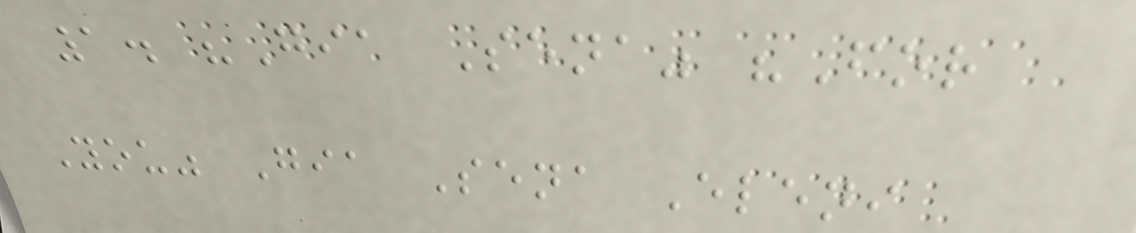1. "Gia Sena" "For
You" Gia Sena Eleni
